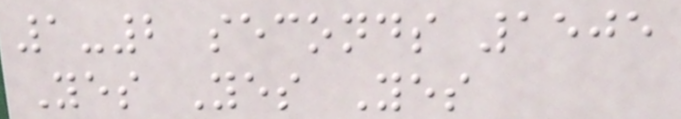1-2 seconds 1505
Yes Yes Yes
